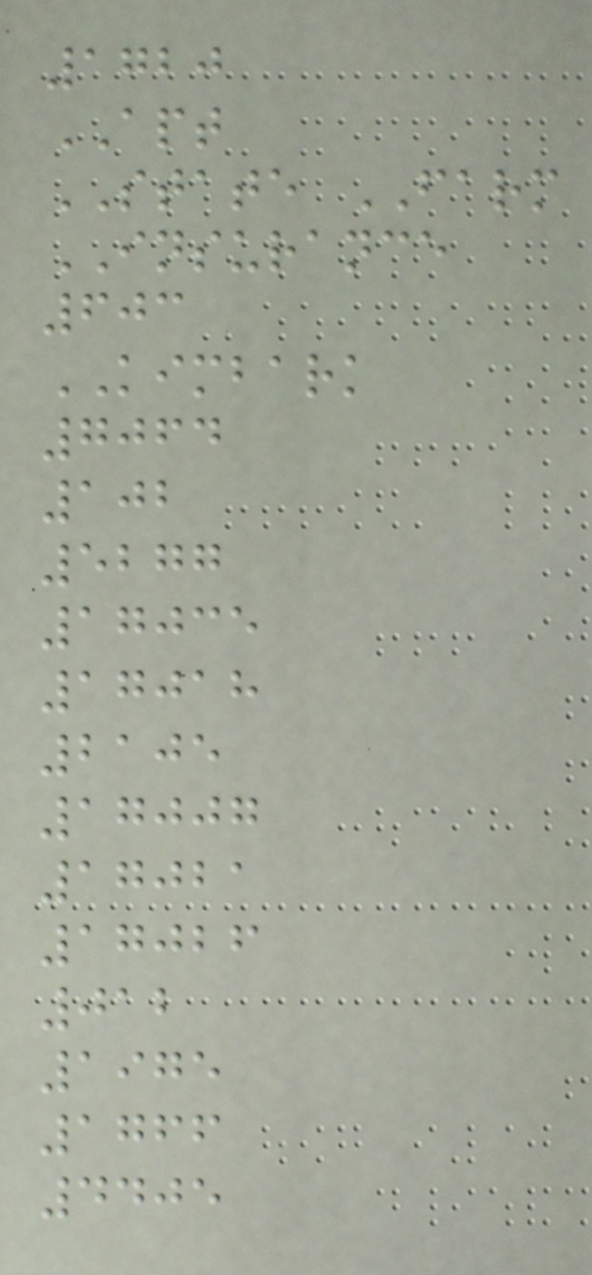1720
APT
STATE FARM
INSURANCE
603
KIMBARK
7064
102
5277
17035
17018
2105
17007
17021
17026
012
1975
1766
4405
